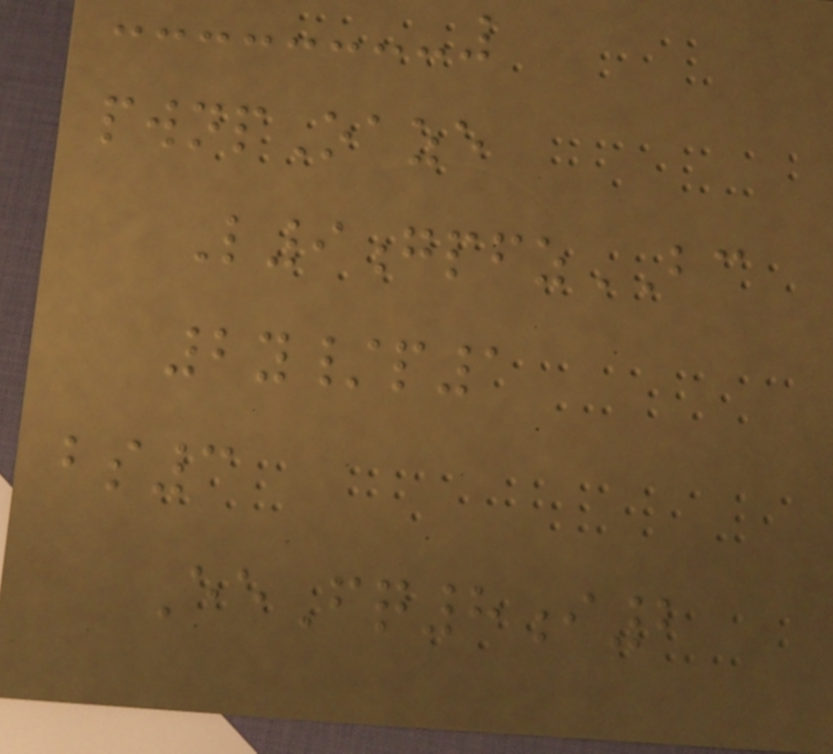pwnpOaze
L9gpfzBC
2y/p1
bs3
EeFq8i2
